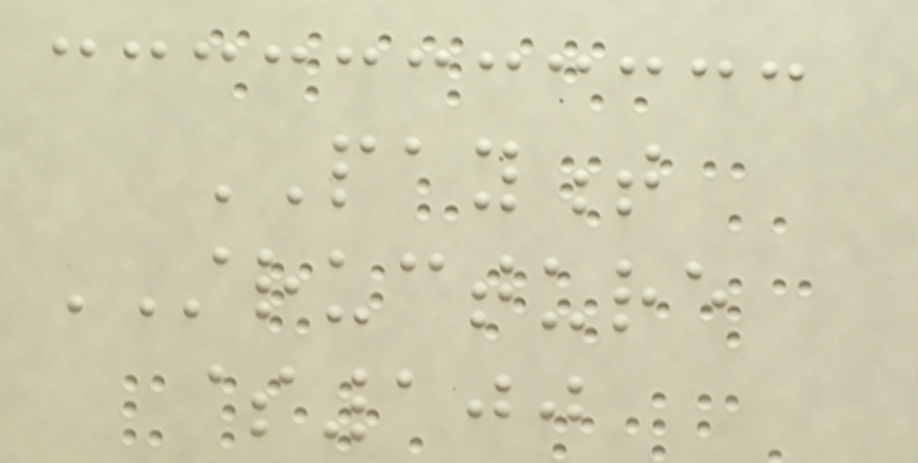PAYMENT
STRUCTURE
$100
